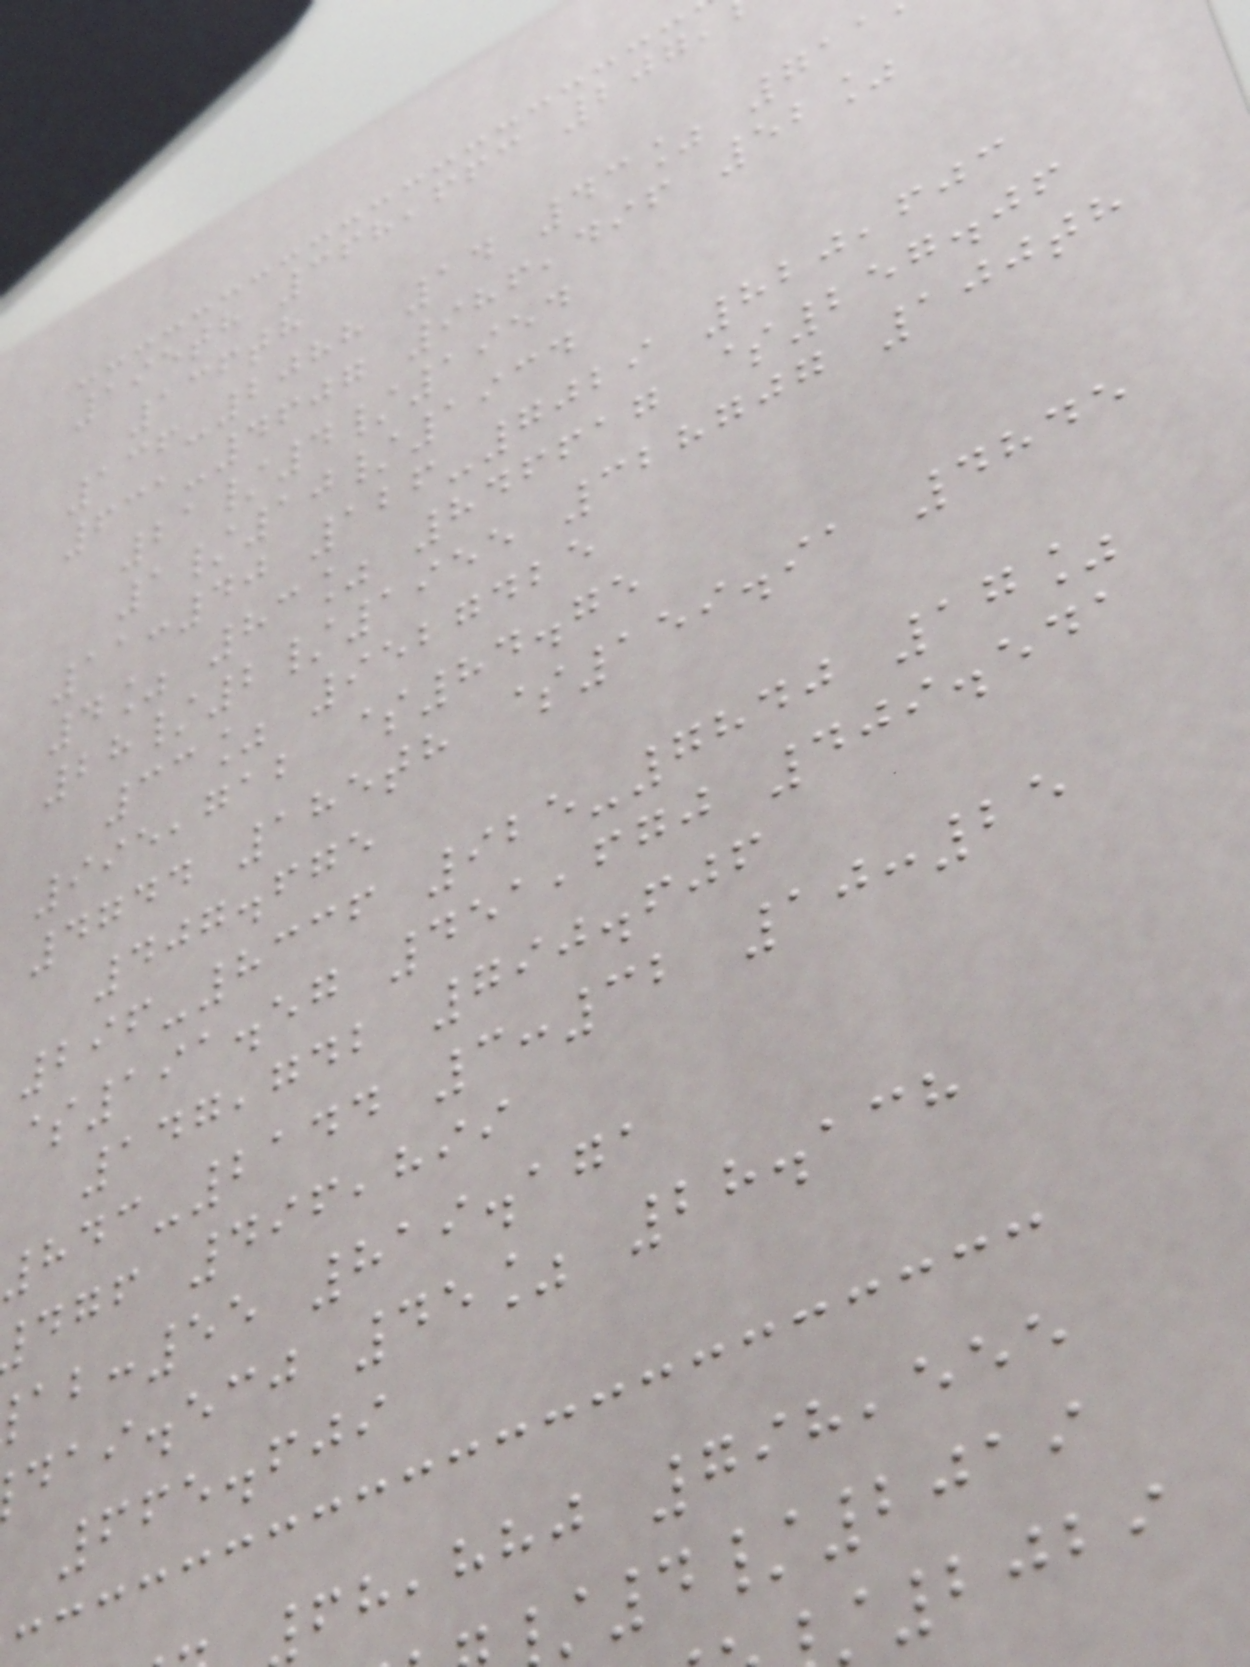195th 368,663 207,
136th
136-2088 14 43% 711
631-4607 986,496 52%
21/4/1954
1/10/1934
11:40 126-7029 820,603
4% 83% 846617 $257.06
28/2/1955 328707 100th
33% 9527425
995,712 $84.75
4744 185th $159.91 4845
407.675
296-8336 925-7840 17%
$191.57 451,670 409.541
147,742 790.606
843-2144 3:32 10:25
dgf 496,899
:55 819.171
dai.ecj 45% 28.138
665.609
,hhj 798,555
4/2019
